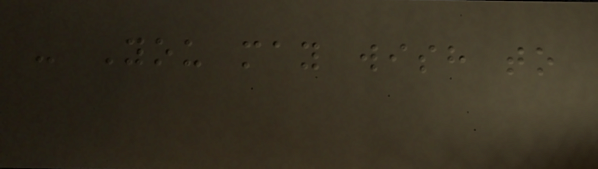- You may wish to
